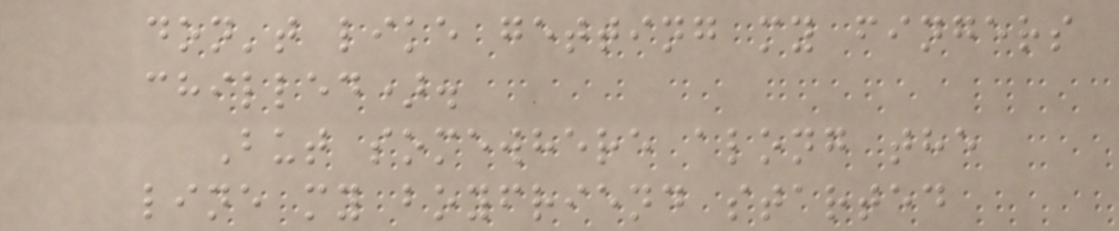don't like getting my fingers
chilled).
But somewhere along the
line my boyfriend started
